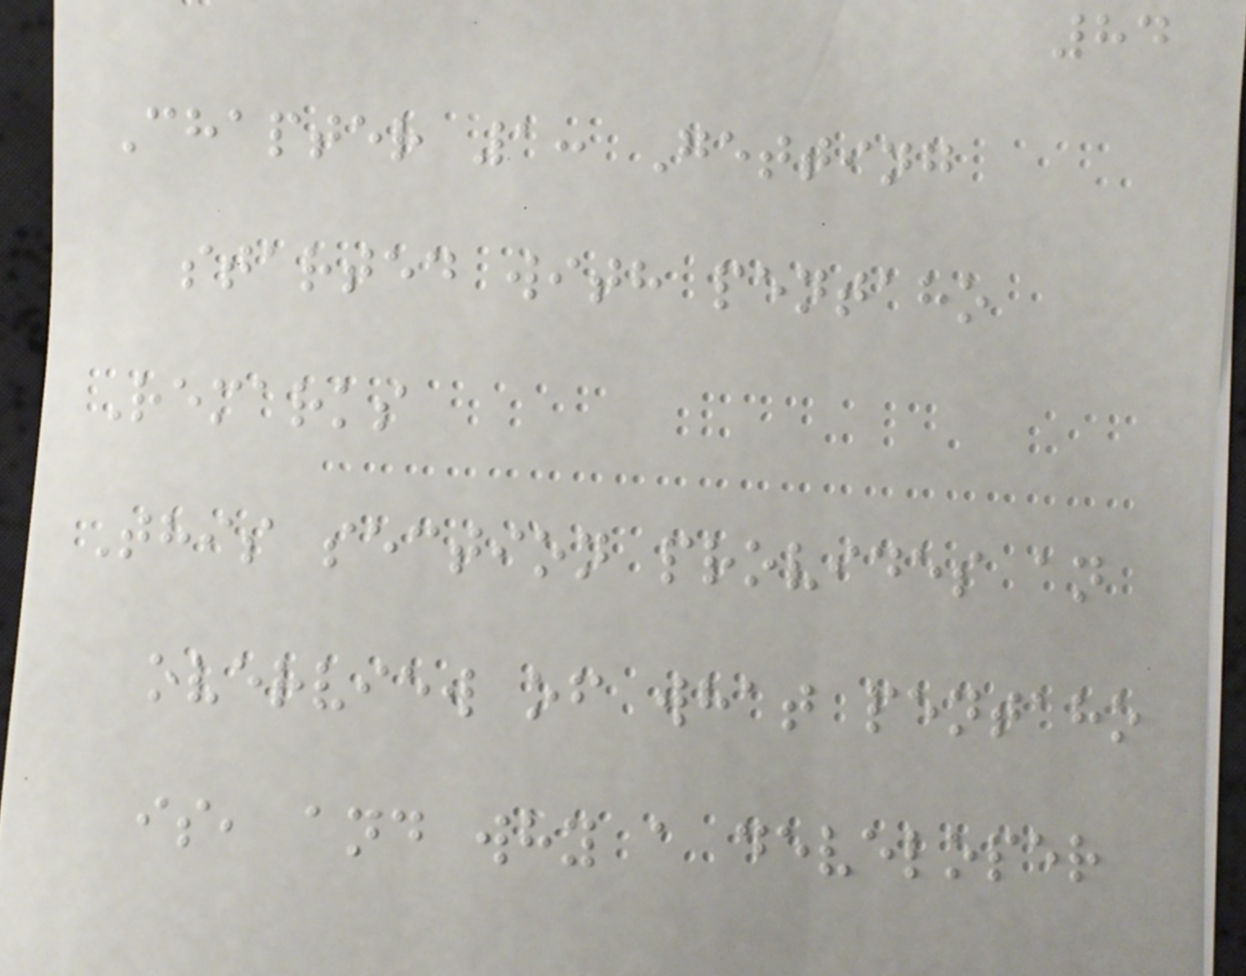84
Chapter 1: Getting
started with pentaho
Remarks
This section provides an
overview of what pentaho
is, and why a developer
